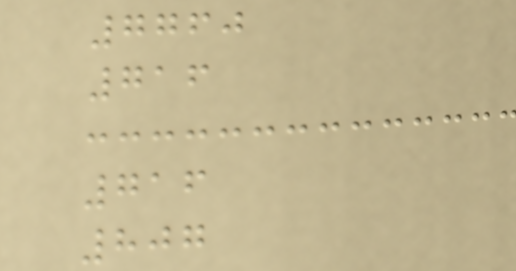7760
716
716
807
